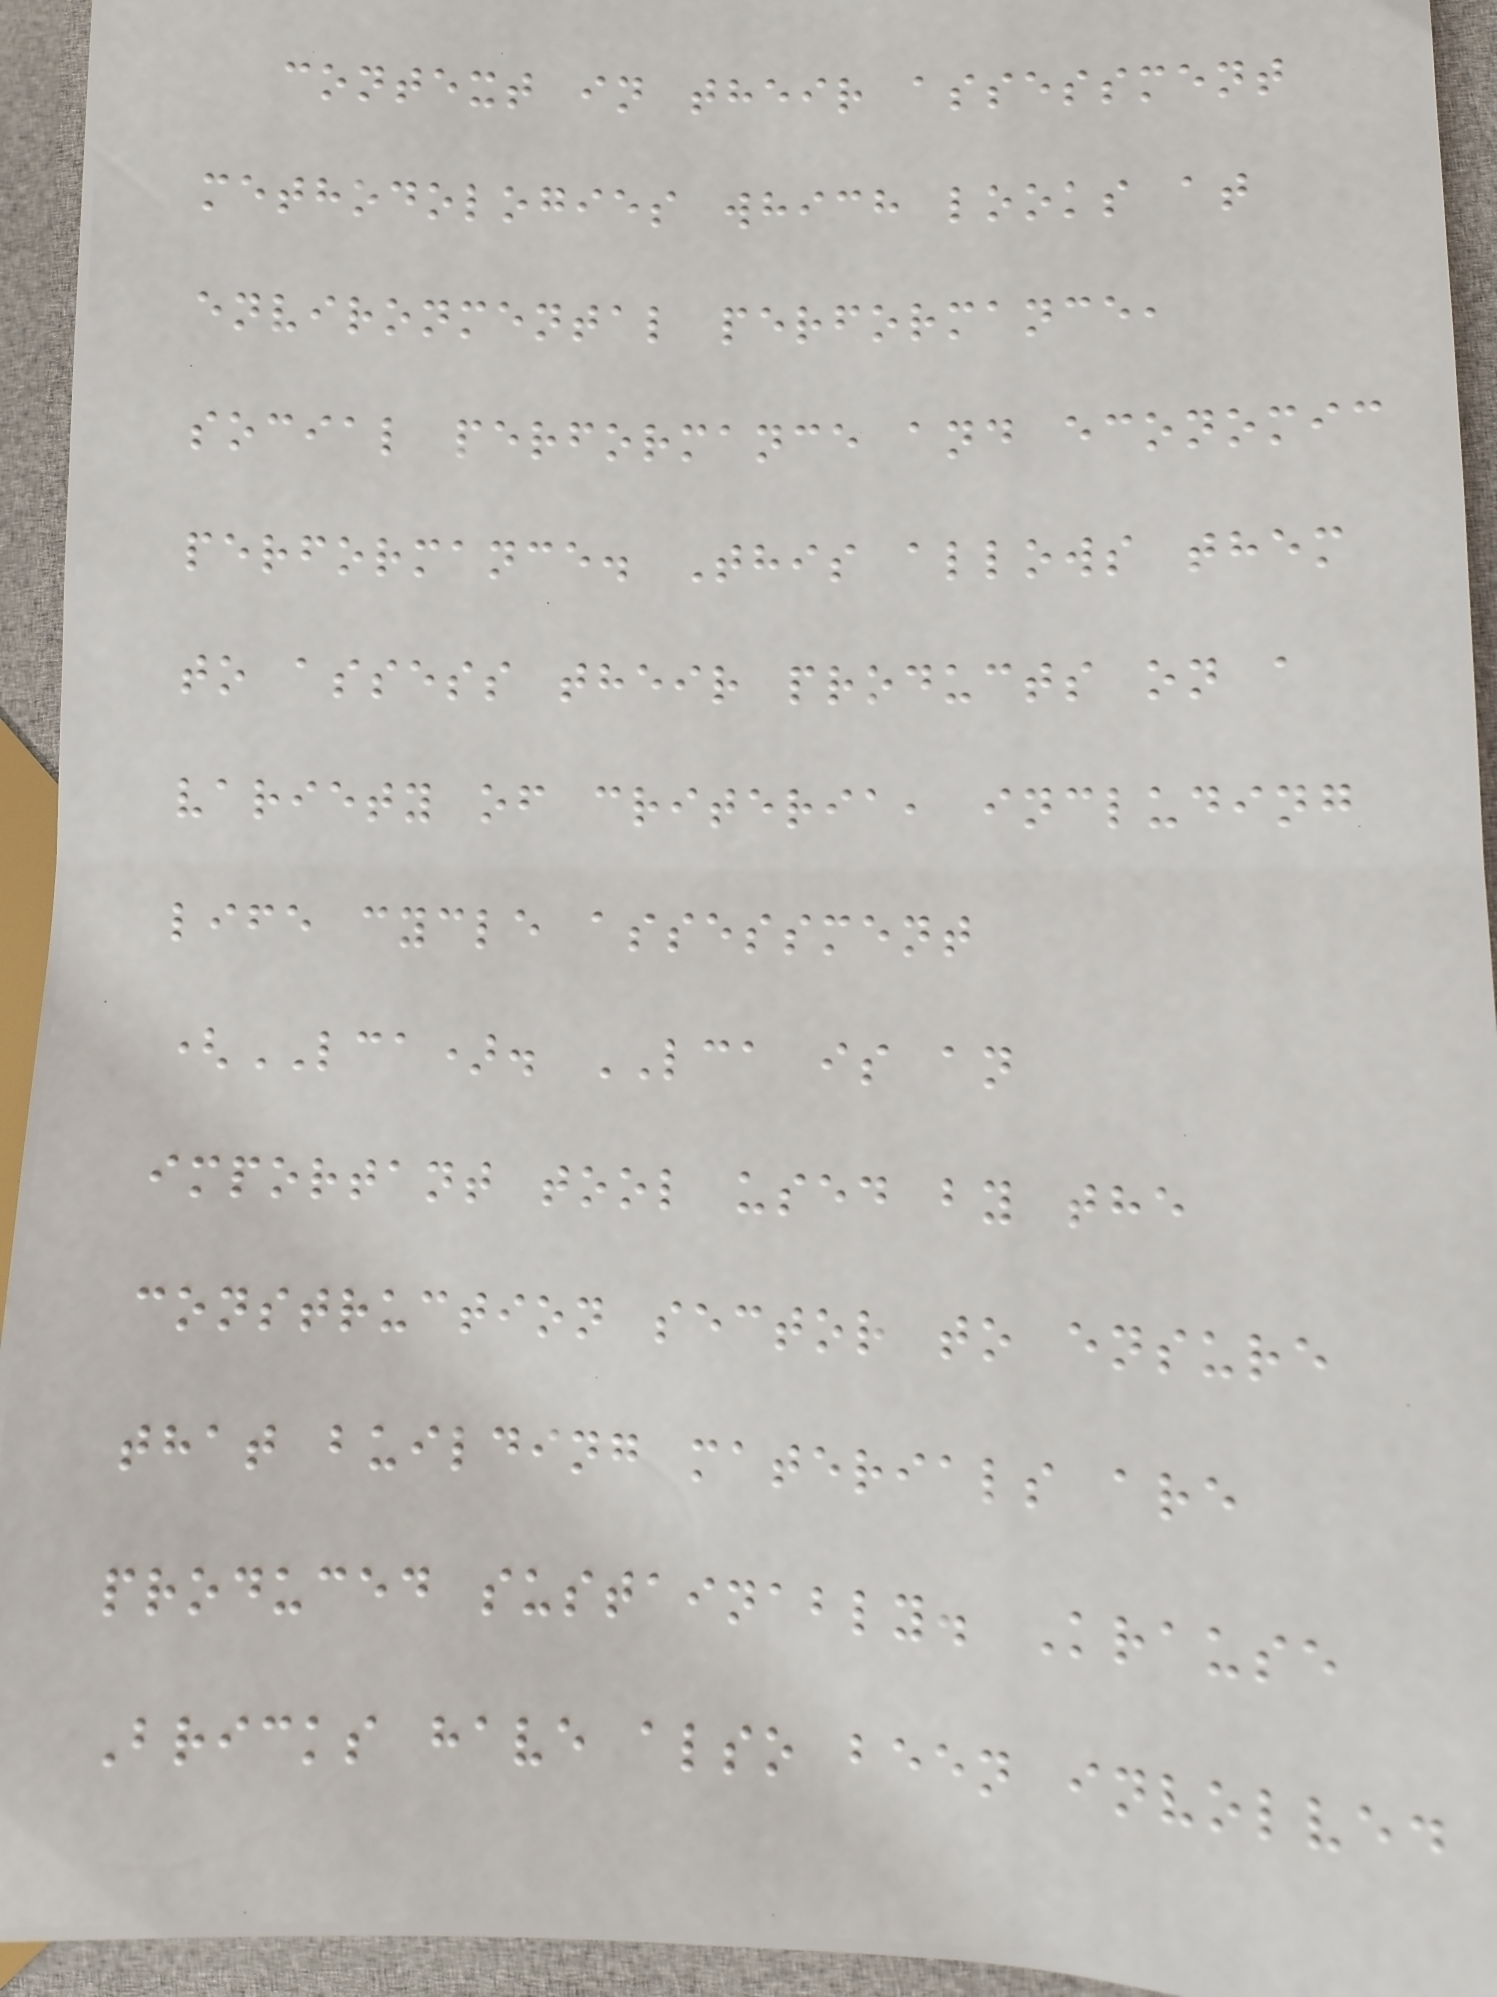context in their assessment
methodologies which looks at
environmental performance,
social performance and economic
performance. This allows them
to assess their products on a
variety of criteria, including
life cycle assessment
(LCA). LCA is an
important tool used by the
construction sector to ensure
that building materials are
produced sustainably. Krause
Bricks have also been involved
